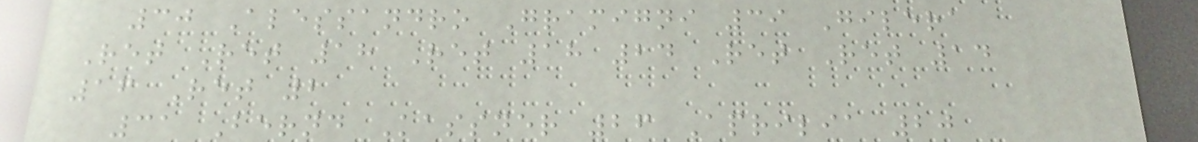30 Alessandro Gramigni 39 Gilera
Ret Ret 18 Ret 18 24 Ret Ret 14
16 Ret 2
31 Bernd Kassner 26 Aprilia 20
